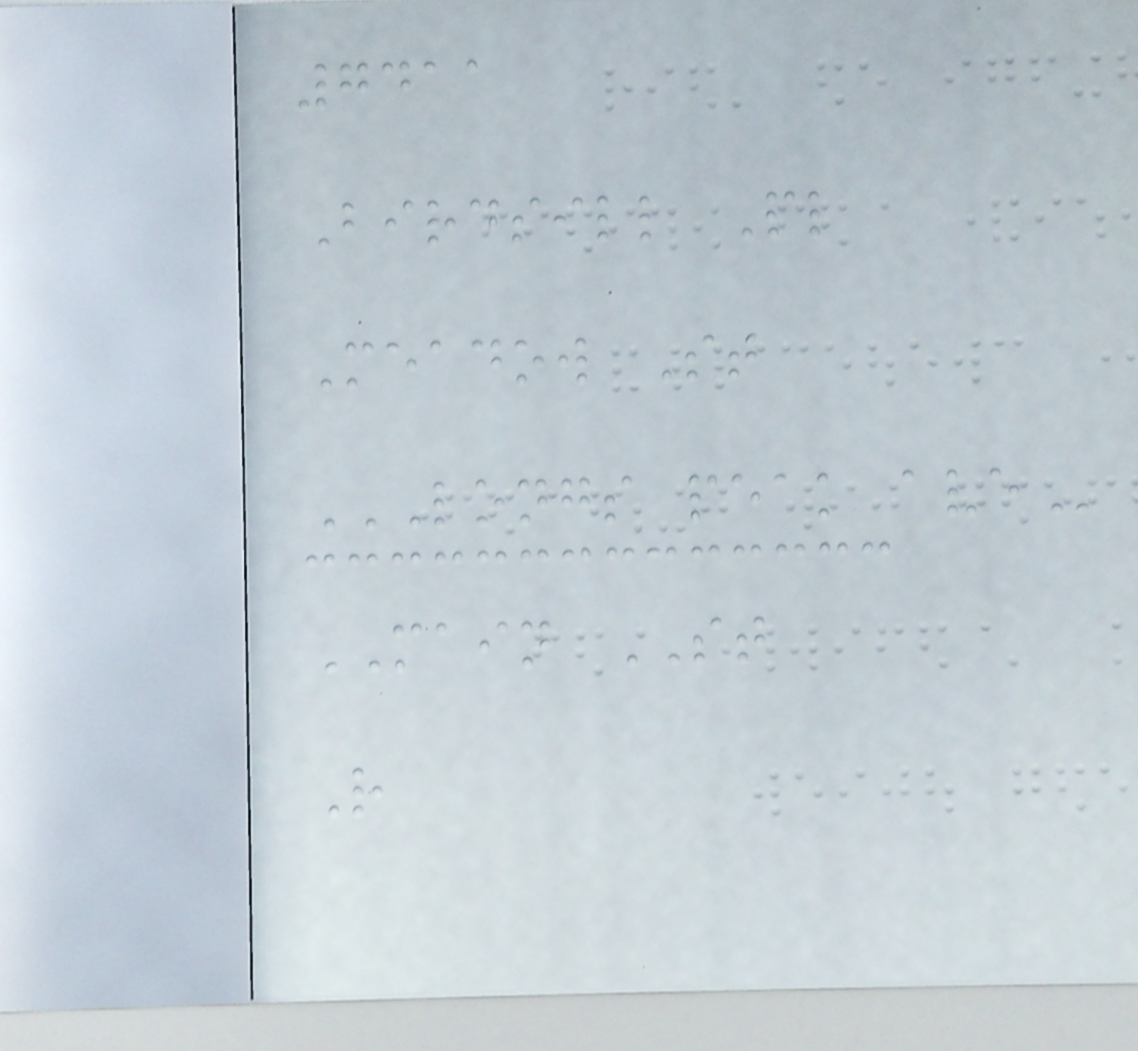7411
Birdsill Pl
Meadow St
LONGS PEAK AVE
MAIN ST
R
